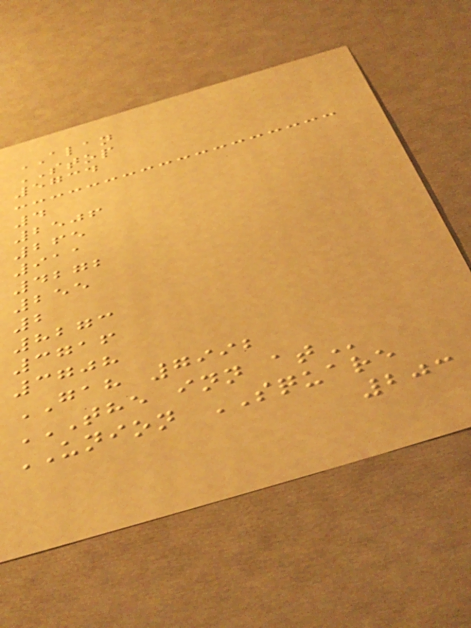ALAN
STOP
5734
4
2506
265
911
4272
255
2
8273
3716
3708
GAH 7992
THE INN AT
UNION SQUARE
203
